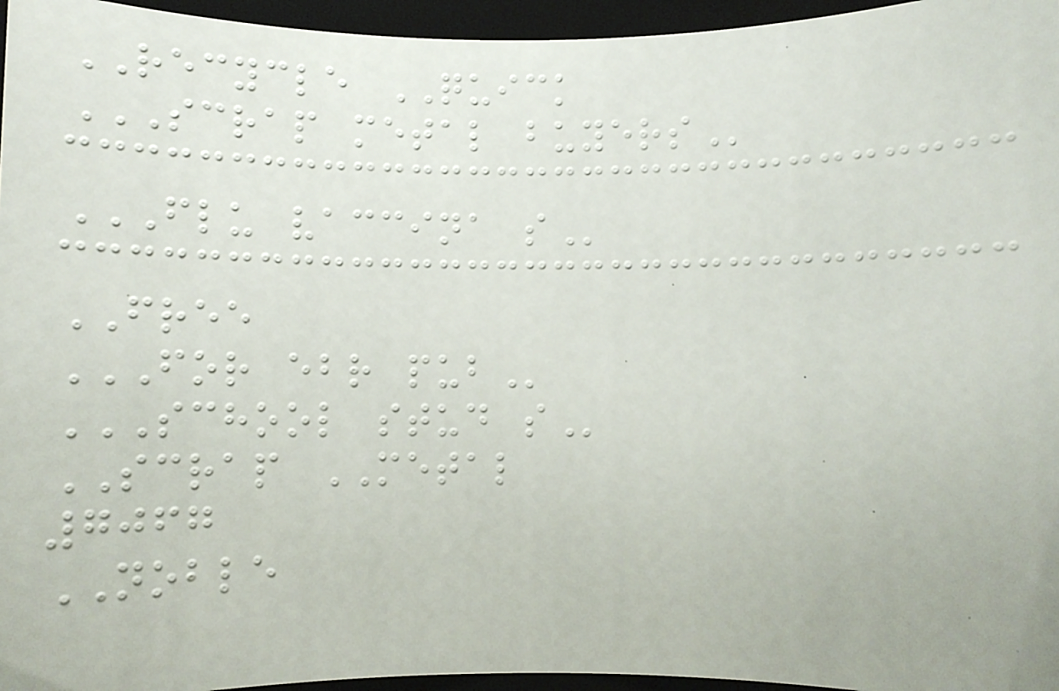RECYCLE QUICK
SCRAP METAL BUYERS
FLU VACCINA S
FREE
FOR EBR PUB
SCHOOL STUD S
SCRAP METAL
7067
NOBLE
